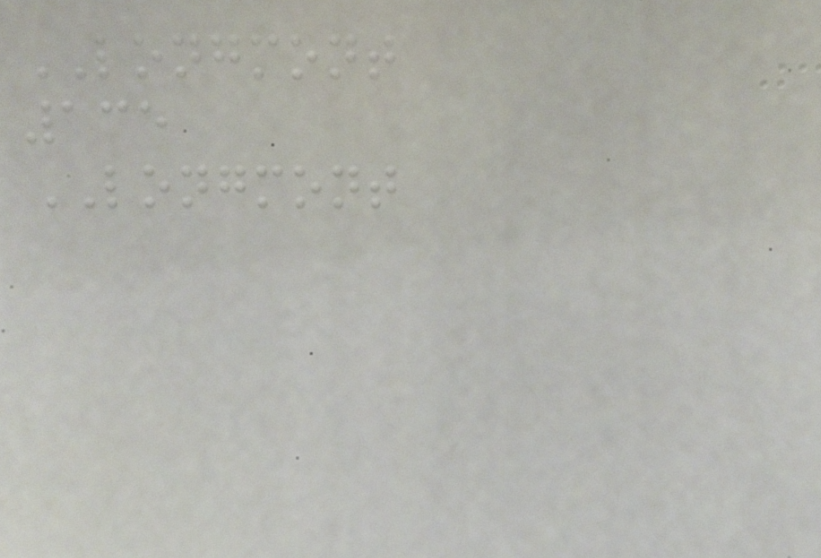LONGMONT
135
LONGMONT
